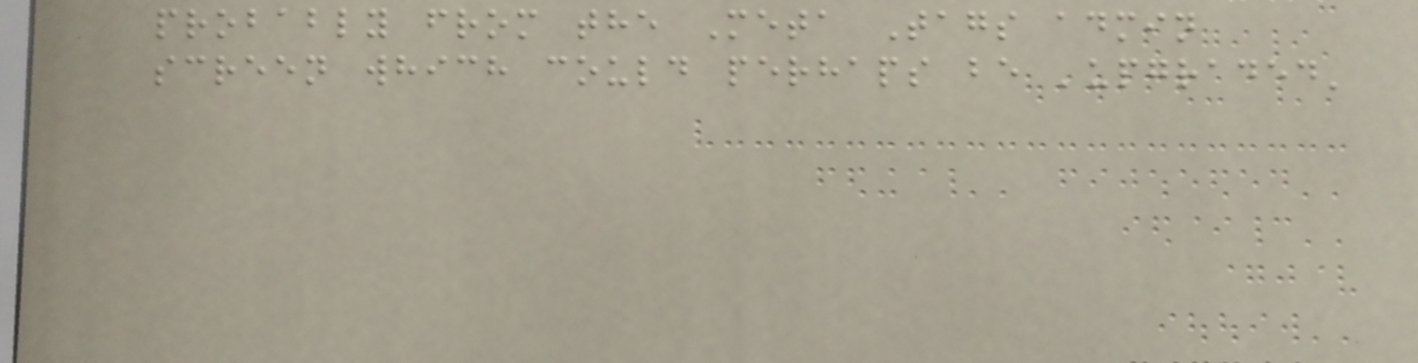probably from the Meta Tags admin
screen which could perhaps be 'upgraded'
